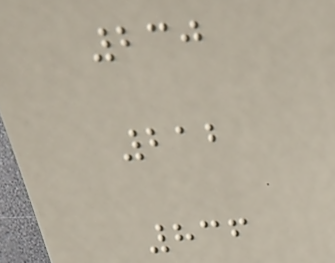230
212
836
